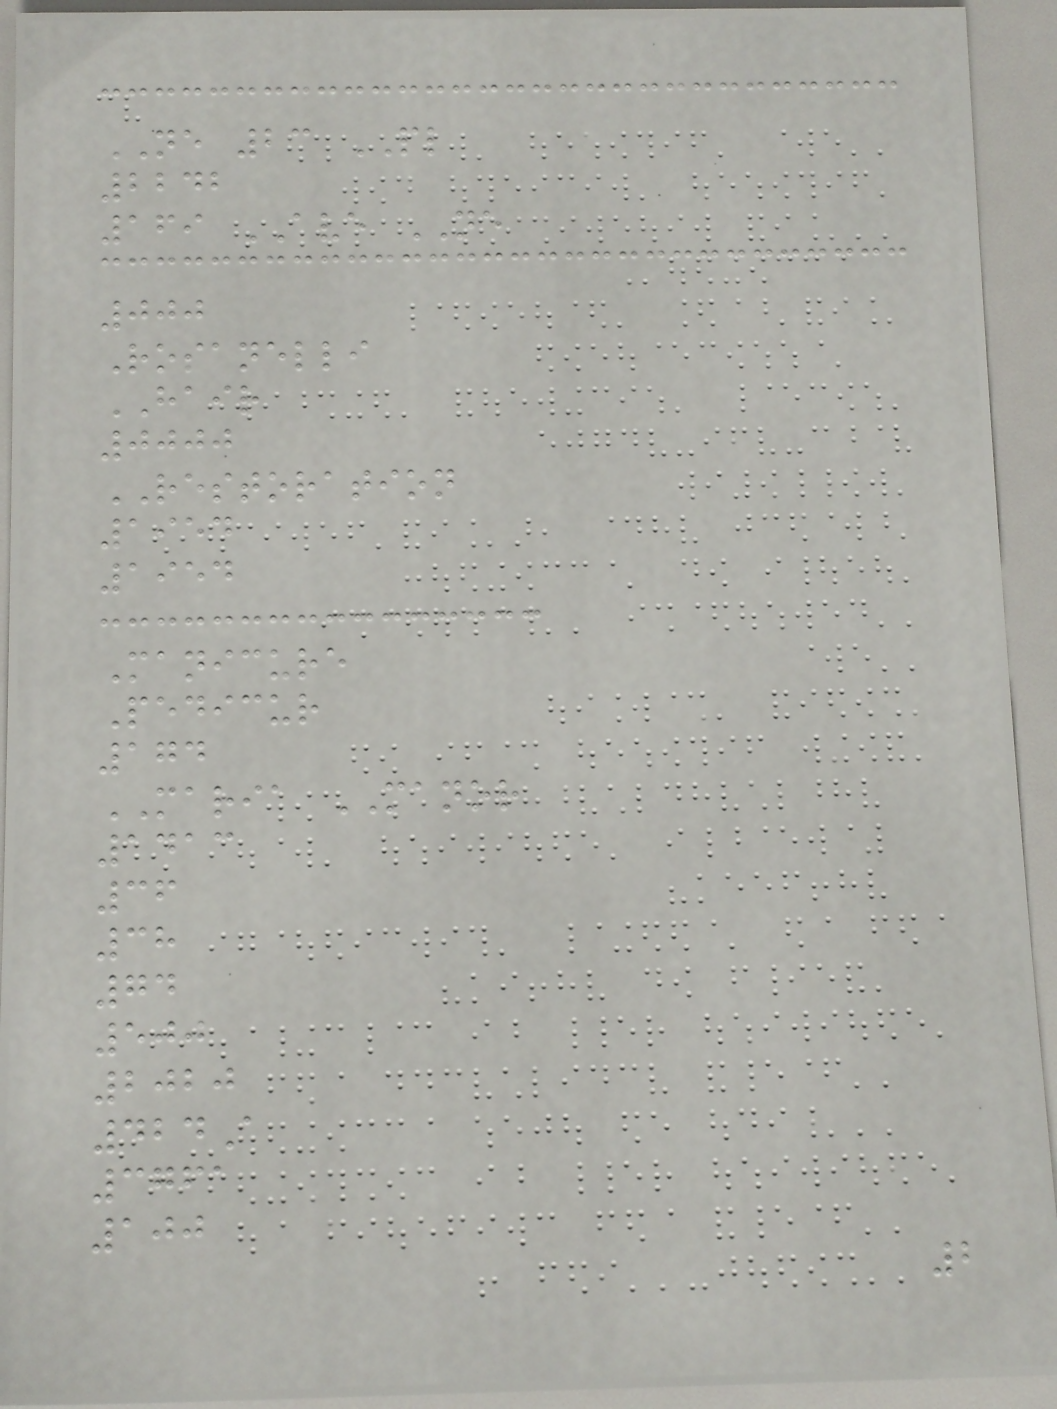NE 23 PL
2242
169 AVE NE
000
Rosanelli
HAIR
0000
RESTORATION
1954
1954
Manicure
Pedicur
174
MARIA MANOR
1413
36
38
74
500
2020
424A
3761
100
2
